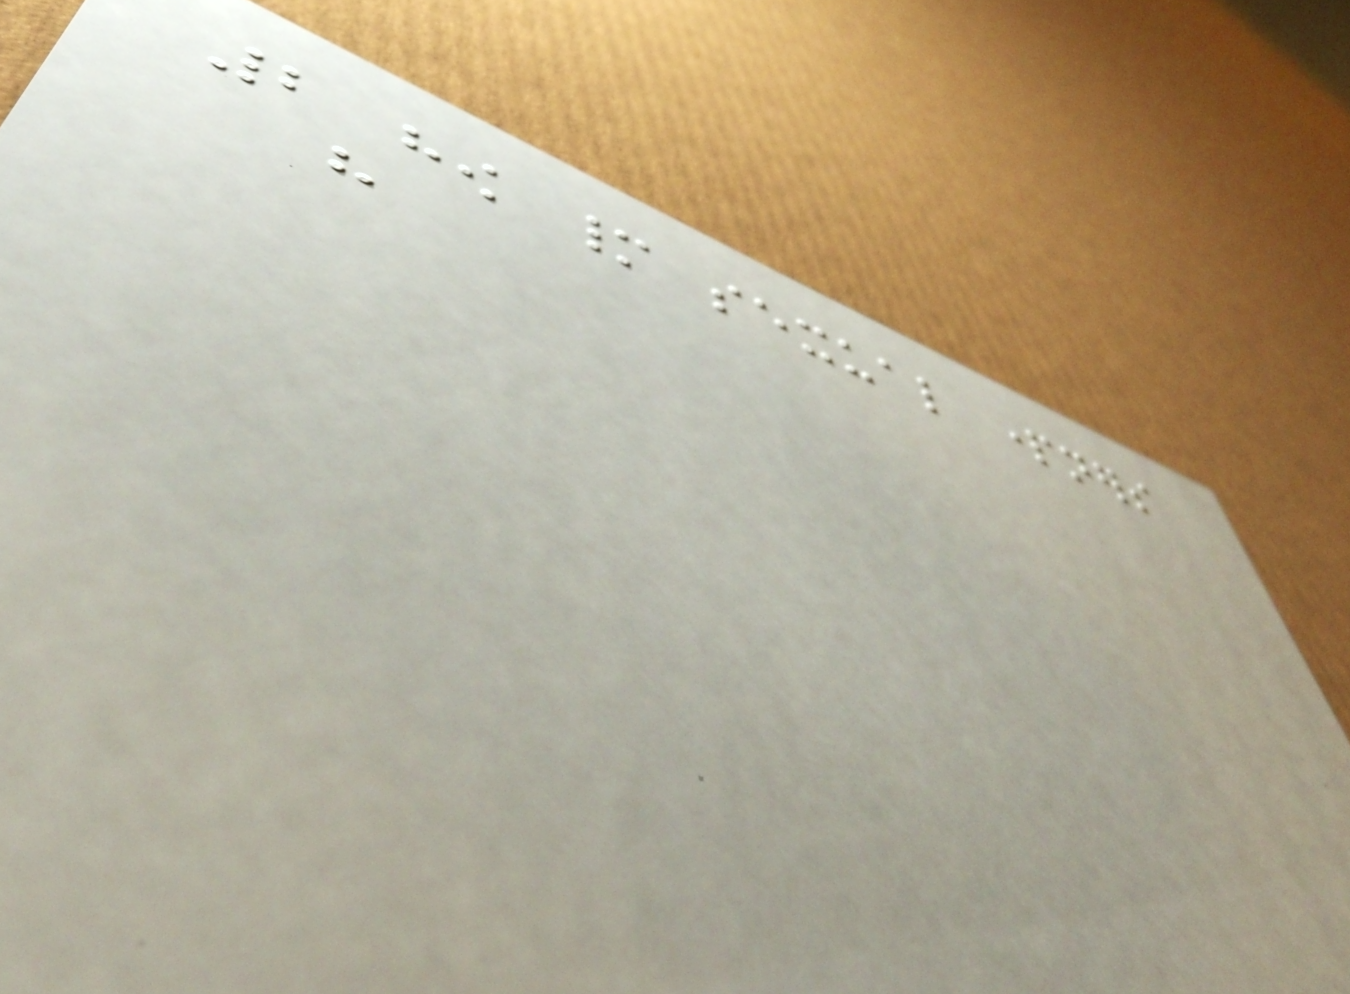2 how many sexual partners
have
